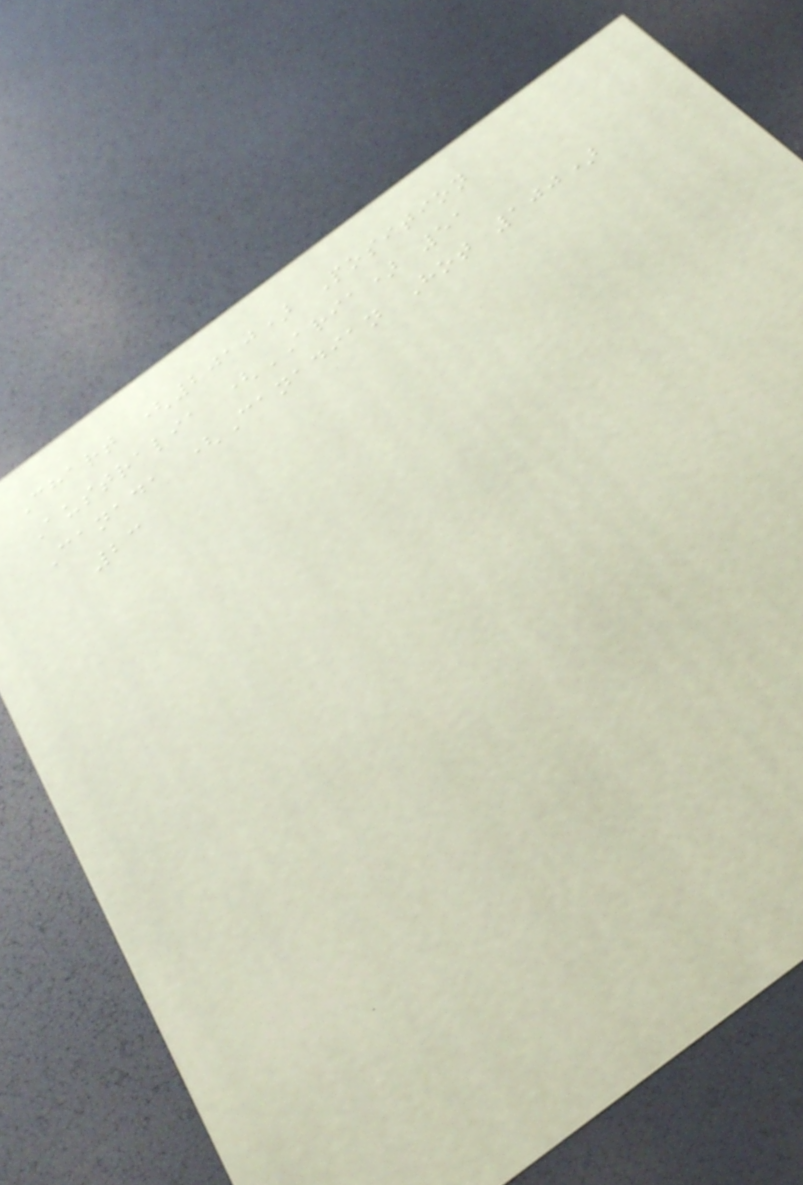Chart (2010) Position
Australia (ARIA) 51
Canada (Canadian Hot 100)
23
